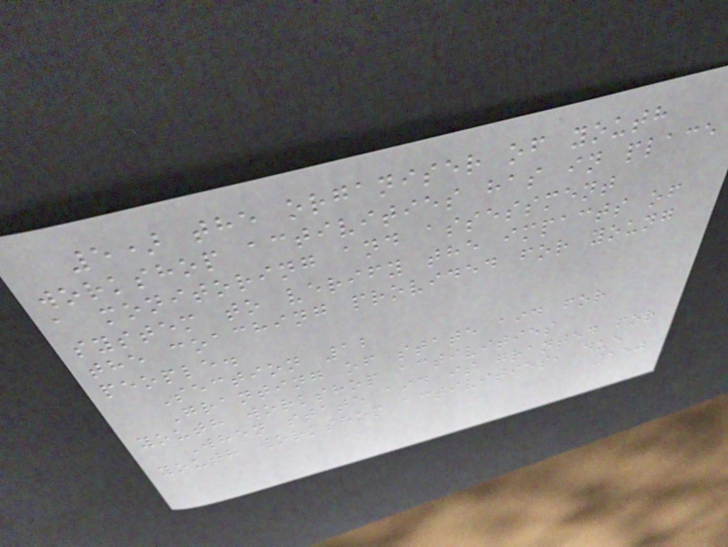5) the organiser of youth
workshop activities has in place
a monitoring and assessment
system to verify the impacts of
the coaching provided for young
people.
Section 12
Granting of state aid for
youth workshop activities
When state aid is granted for
youth workshop activities, due
150
